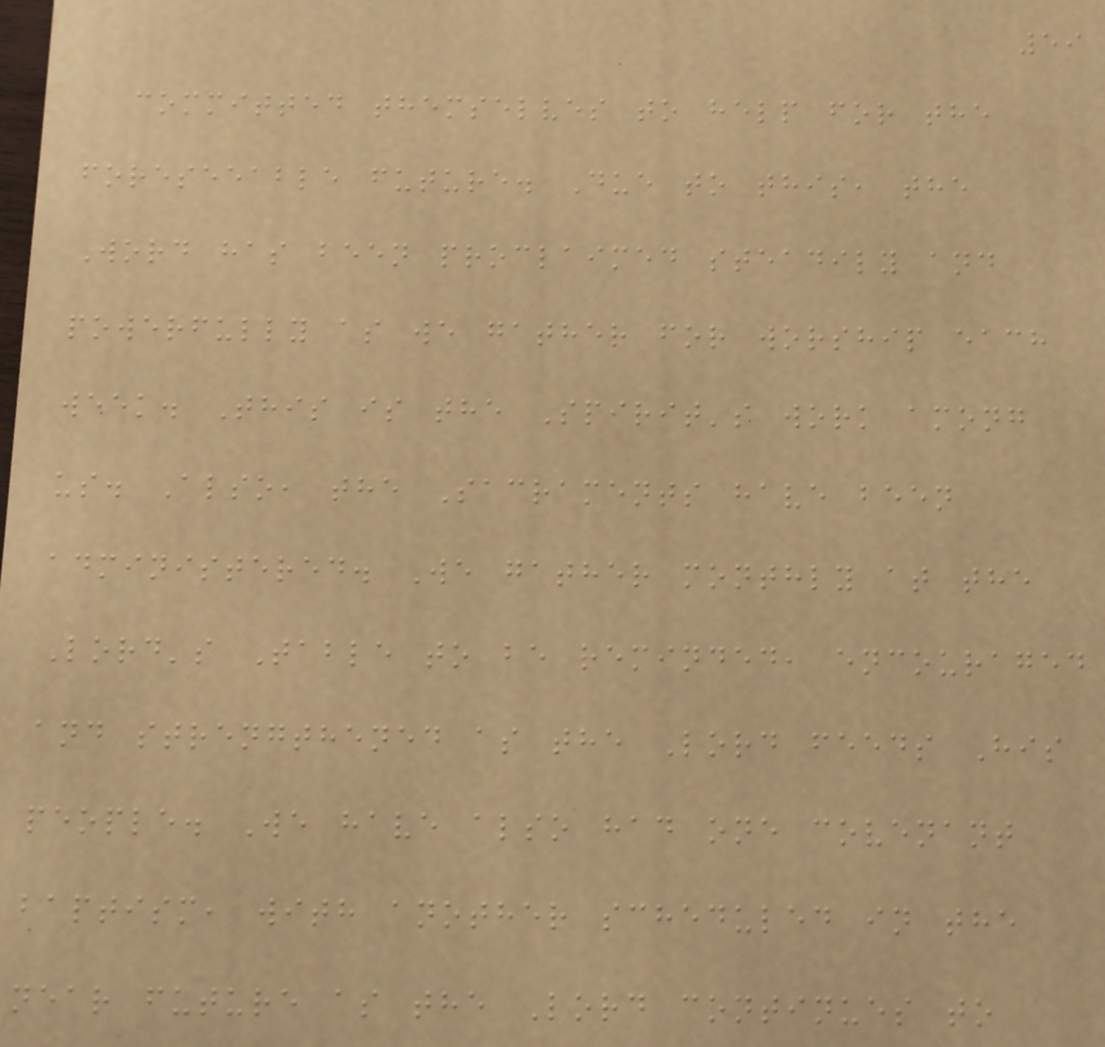59
committed themselves to help for the
foreseeable future. Due to this, the
Word has been proclaimed steadily and
powerfully as we gather for worship each
week. This is the Spirit's work among
us. Also, the Sacraments have been
administered. We gather monthly at the
Lord's Table to be reminded, encouraged
and strengthened as the Lord feeds His
people. We have also had one covenant
baptism, with another scheduled in the
near future as the Lord continues to
